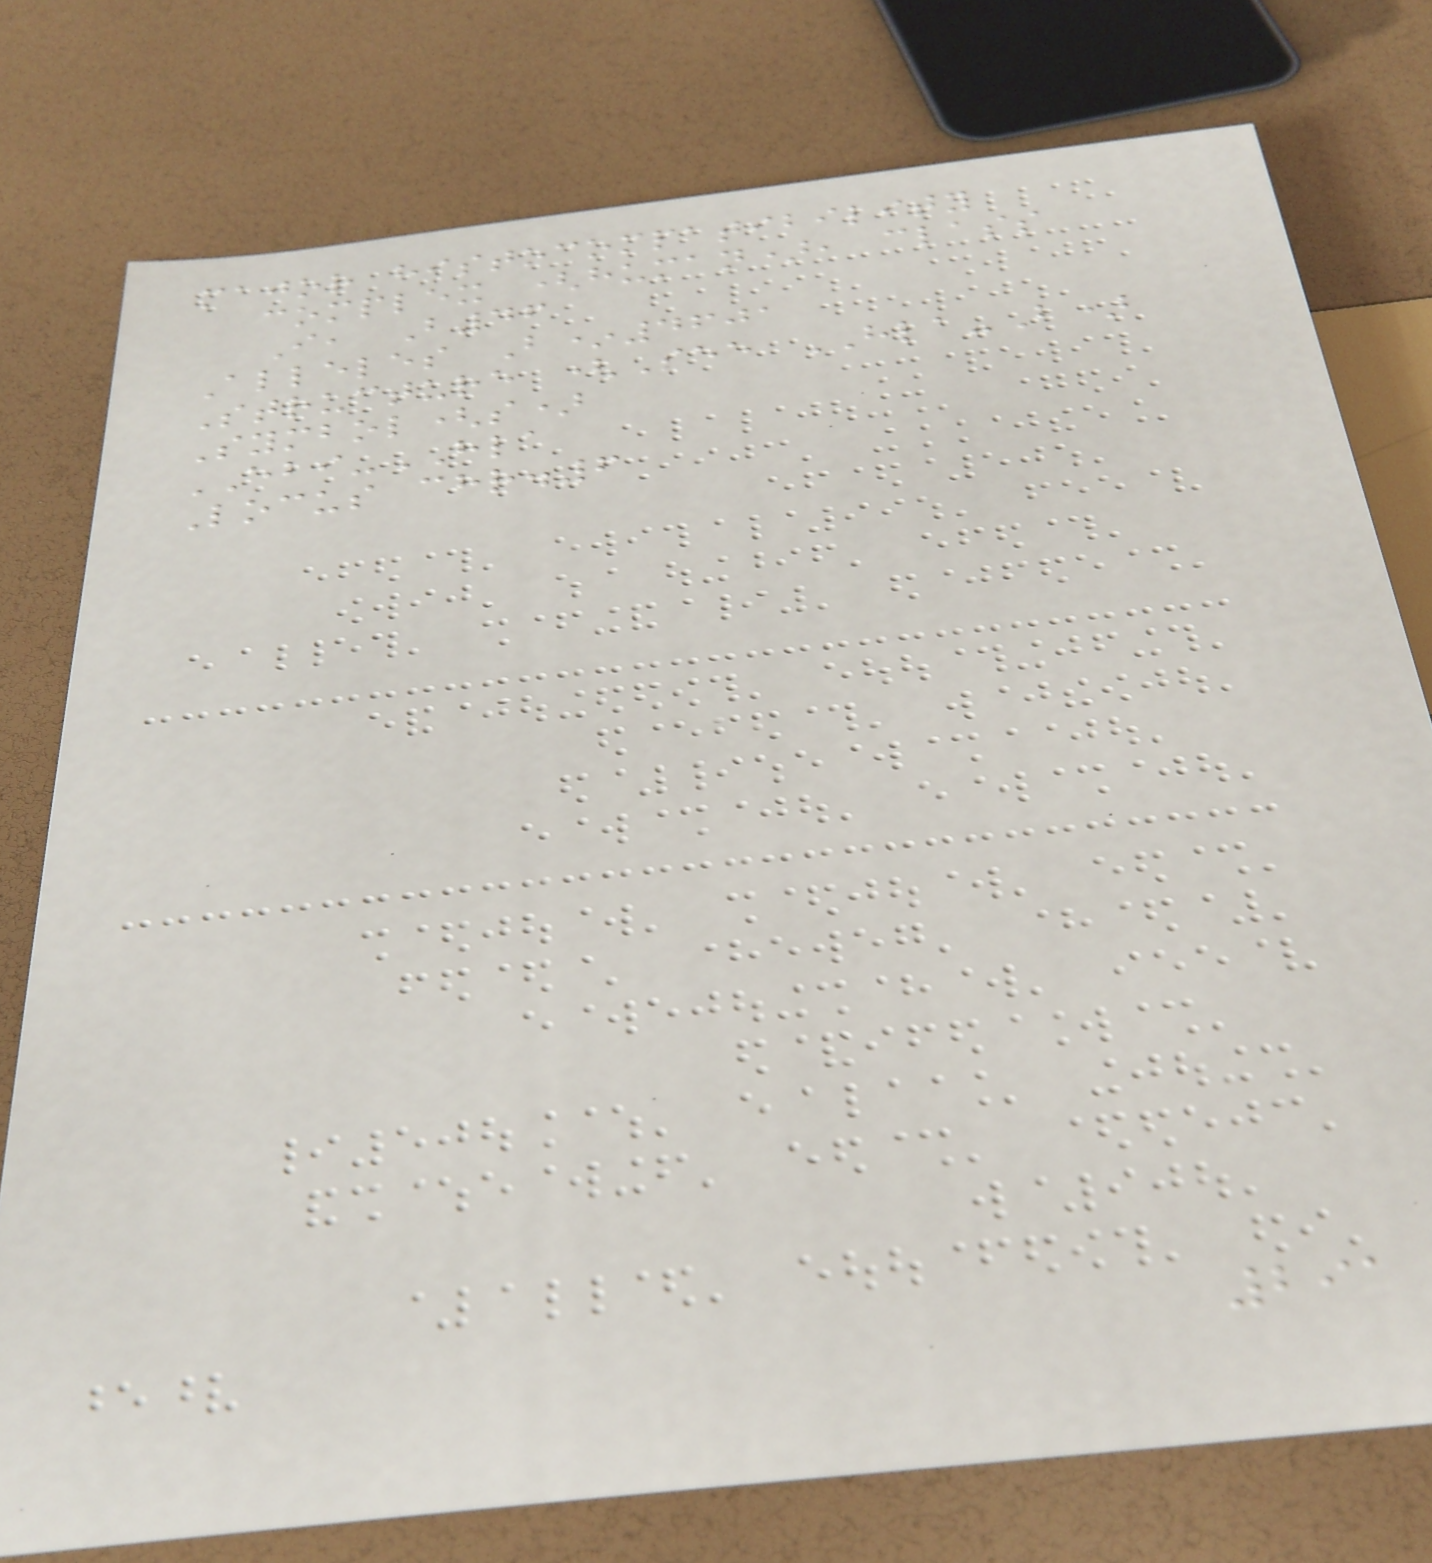major histocompatibility
complex (human), class
I, B46
Alleles B*4601
Structure (See HLA-B)
Symbol(s)
EBI-HLA
Locus chr.6
291
